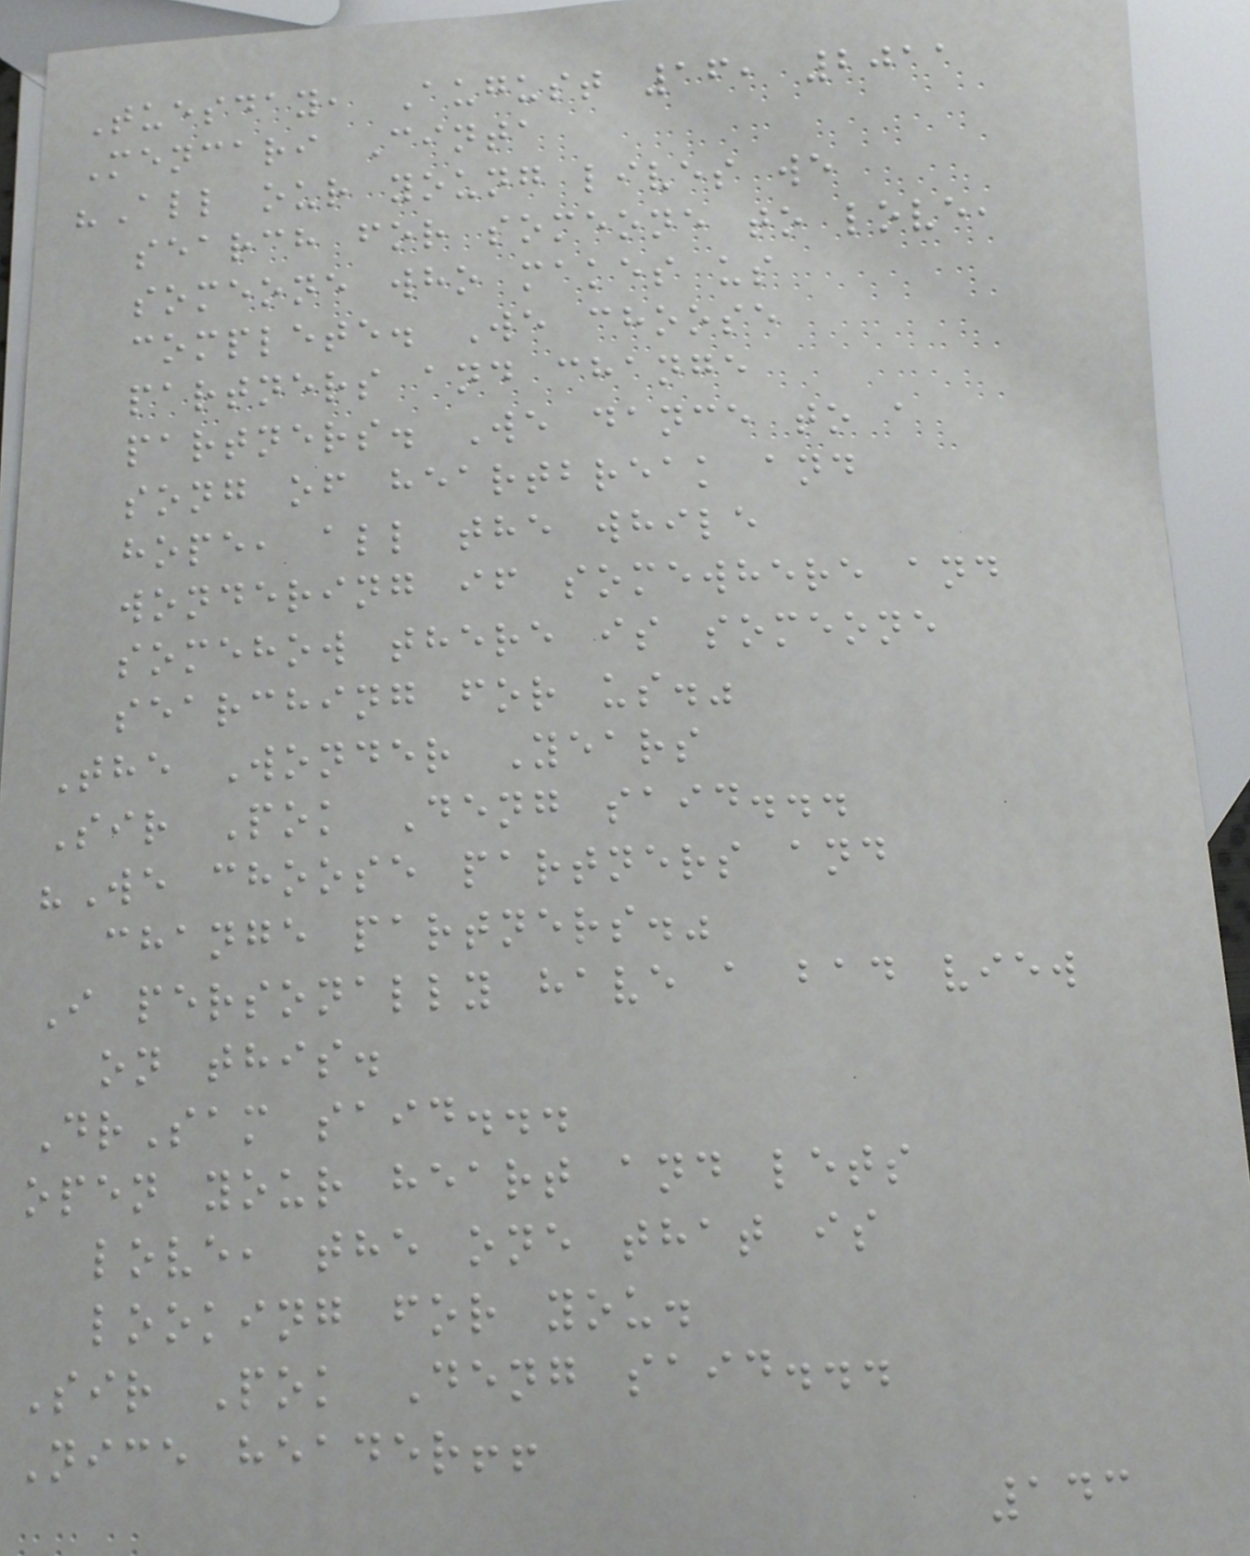Tuesday, August 16, 2011
Mencari Cinta
"All our young lives we
search for someone to love,
someone who makes us
complete. We choose
partners and change
partners. We dance to a
song of heartbreak and
hope, all the while
wondering if somewhere and
somehow there is someone
searching for us."
The Wonder Years
Sir Pok Deng said...
"We choose partners and
change partners."
I personally have a bad view
on this.
DrSam said...
open your heart and lets
love, the one that is
looking for you.
Sir Pok Deng said...
Nice header!!
143
